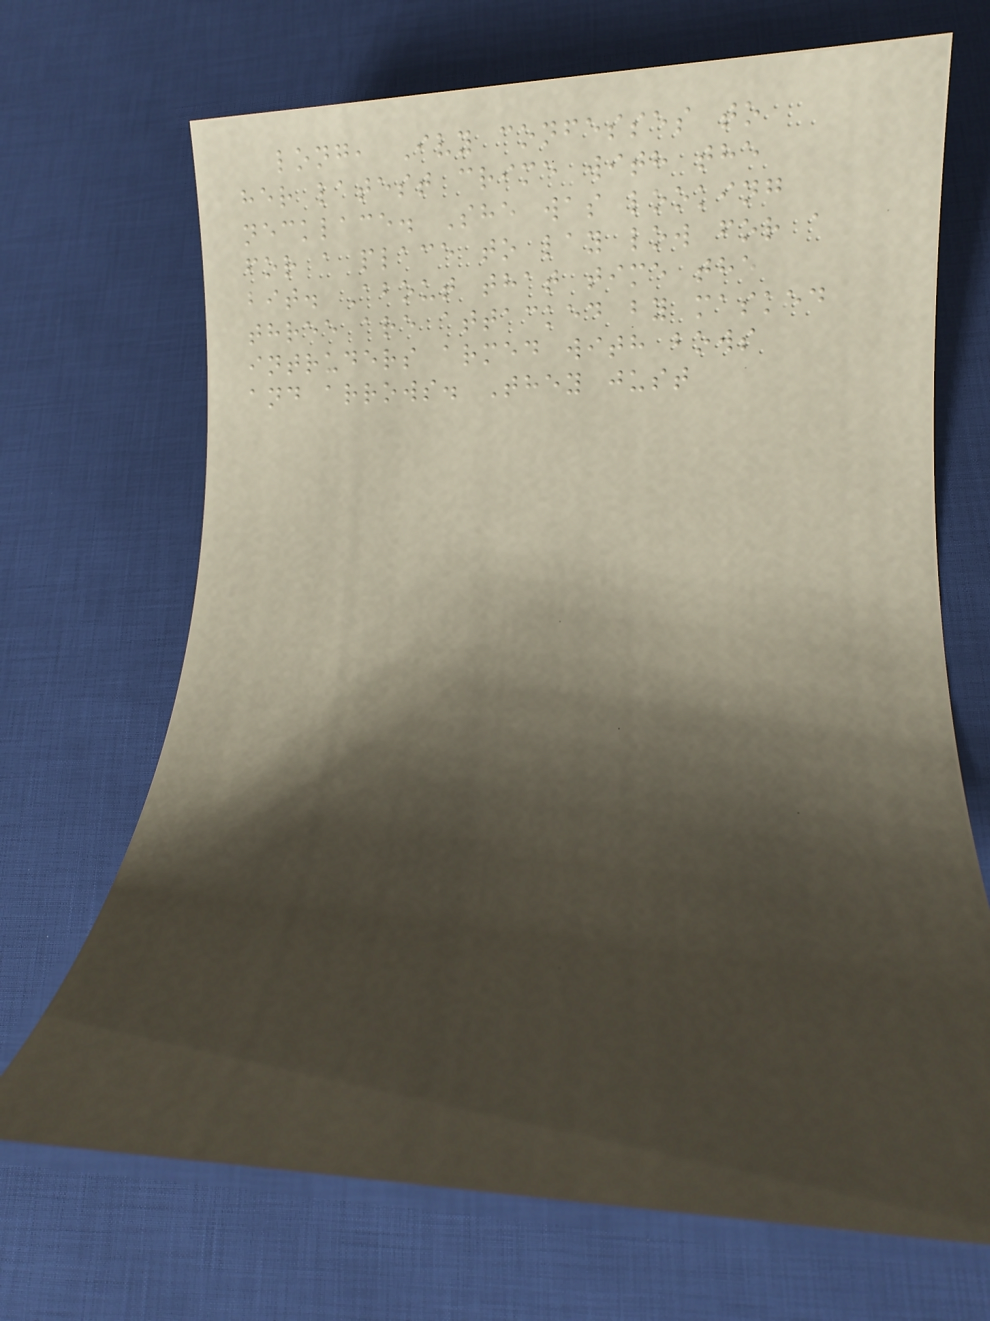long, Ivy confesses to
her latest crime with the
necklace. She was looking
for a place to lay low for a
bit. About that time the
three are attacked by masked
intruders armed with bows
and arrows. They just
